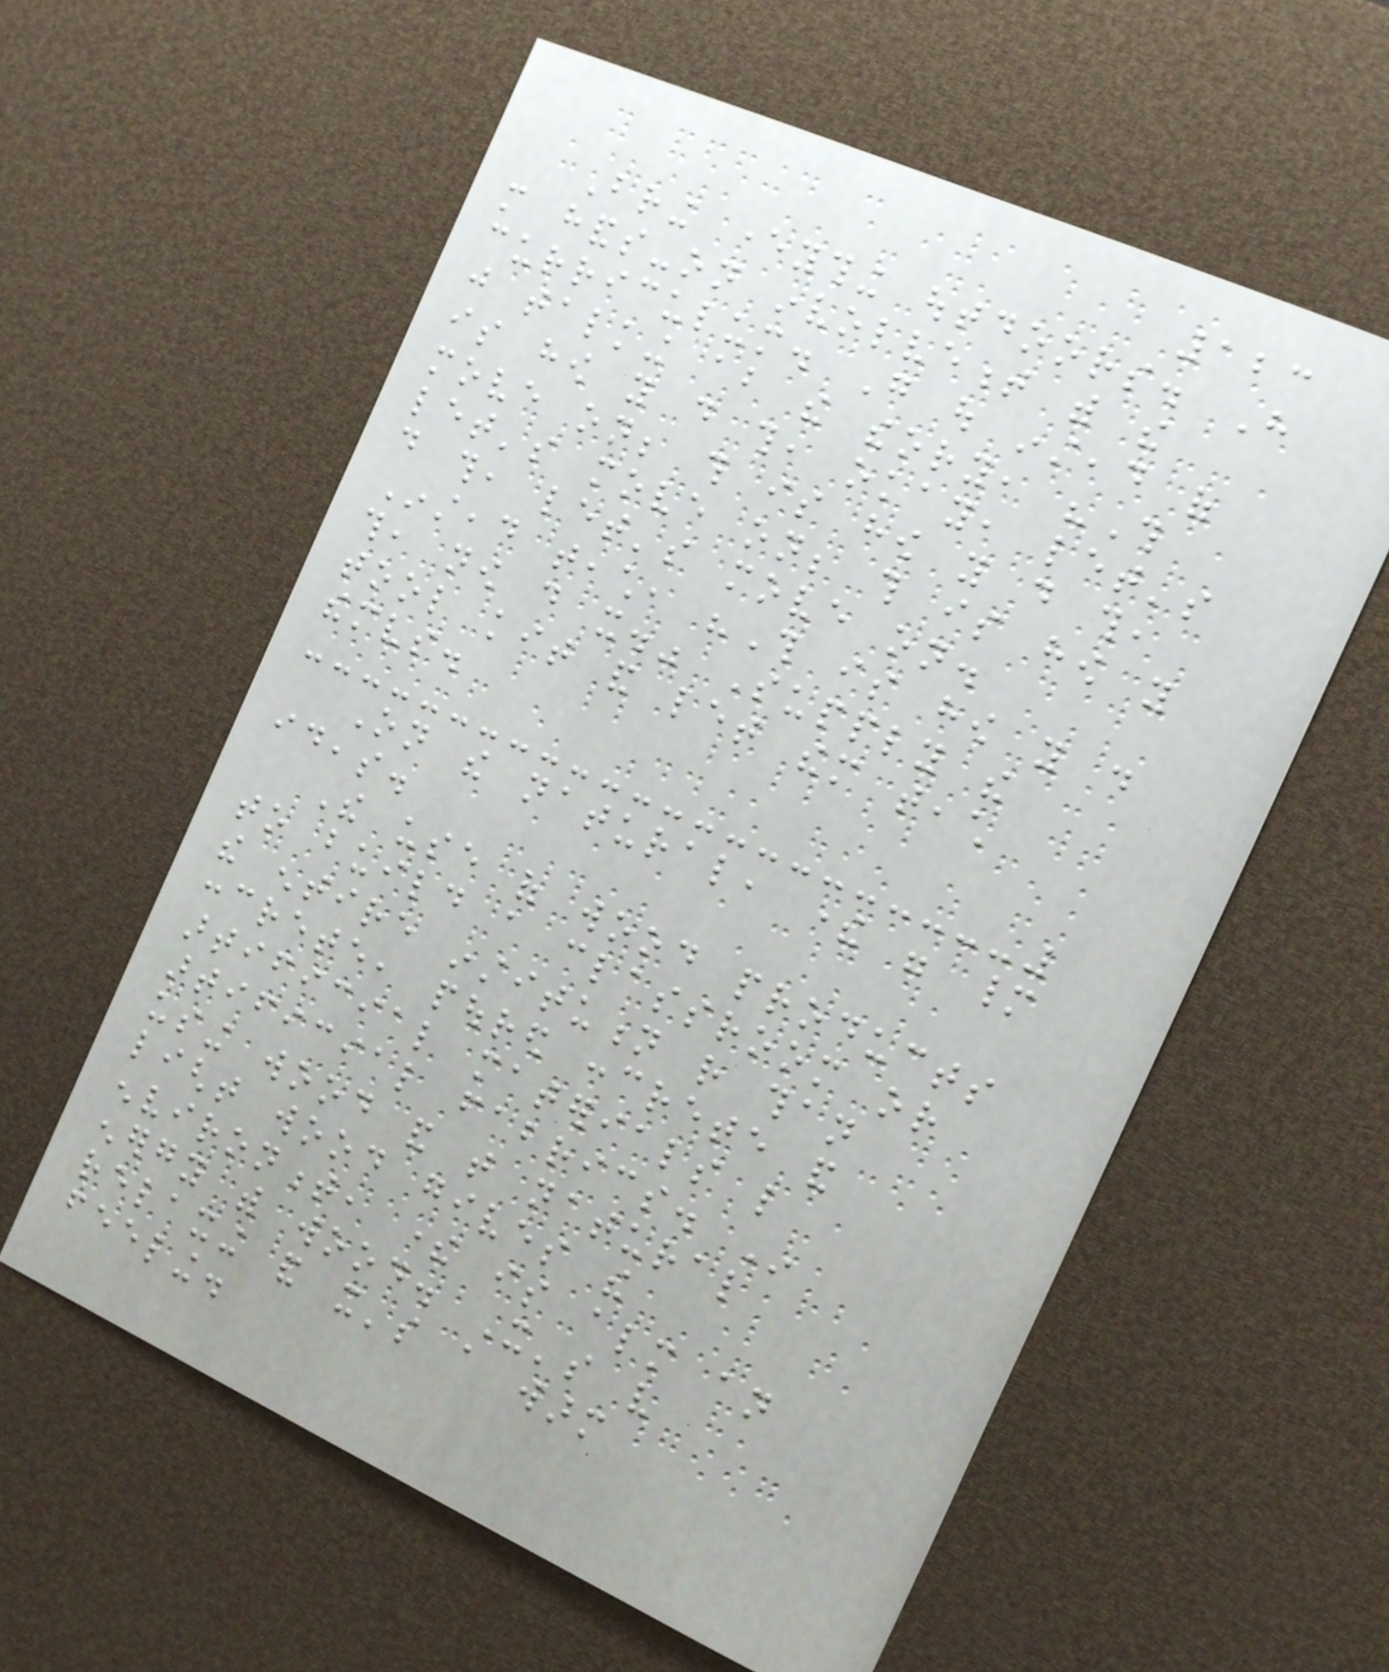123
Bring everything outdoors. Have
more hands-on involvement with the
curriculum. Go out instead of
just talking about the theory, "This
is how you do this, okay, let's
move on; this is how you do this,
let's move on; this is how you
do this, let's move on.
Instead teach, "This is how you do
this, now do it." Supply the
tool kit and let them teach
themselves.
On the natural, there were many
ideas.
The use of wood products
to build a classroom or
the entire institution rather than
concrete, poured concrete and
artificial materials like
artificial fabrics. In
using wood and that natural
light wood gives the
environment, there is almost an
energy with wood. It's very
relaxing and it's a warm
feeling.
